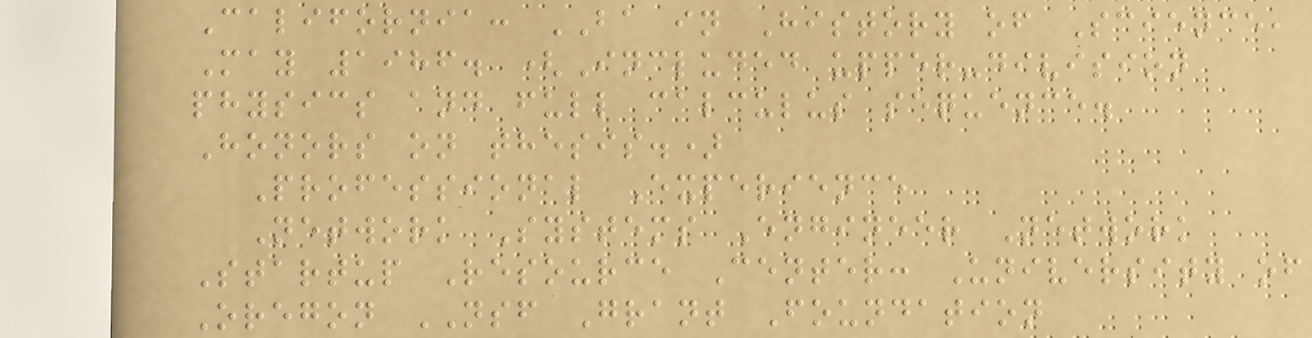California: BA in History of Science,
May 1986. (Included upper-division
physics and full calculus sequence.
Honors on thesis.)
Professional Experience
Network Systems Engineer Network
Startup Resource Center: University of
Oregon NSF Grant Foundation
